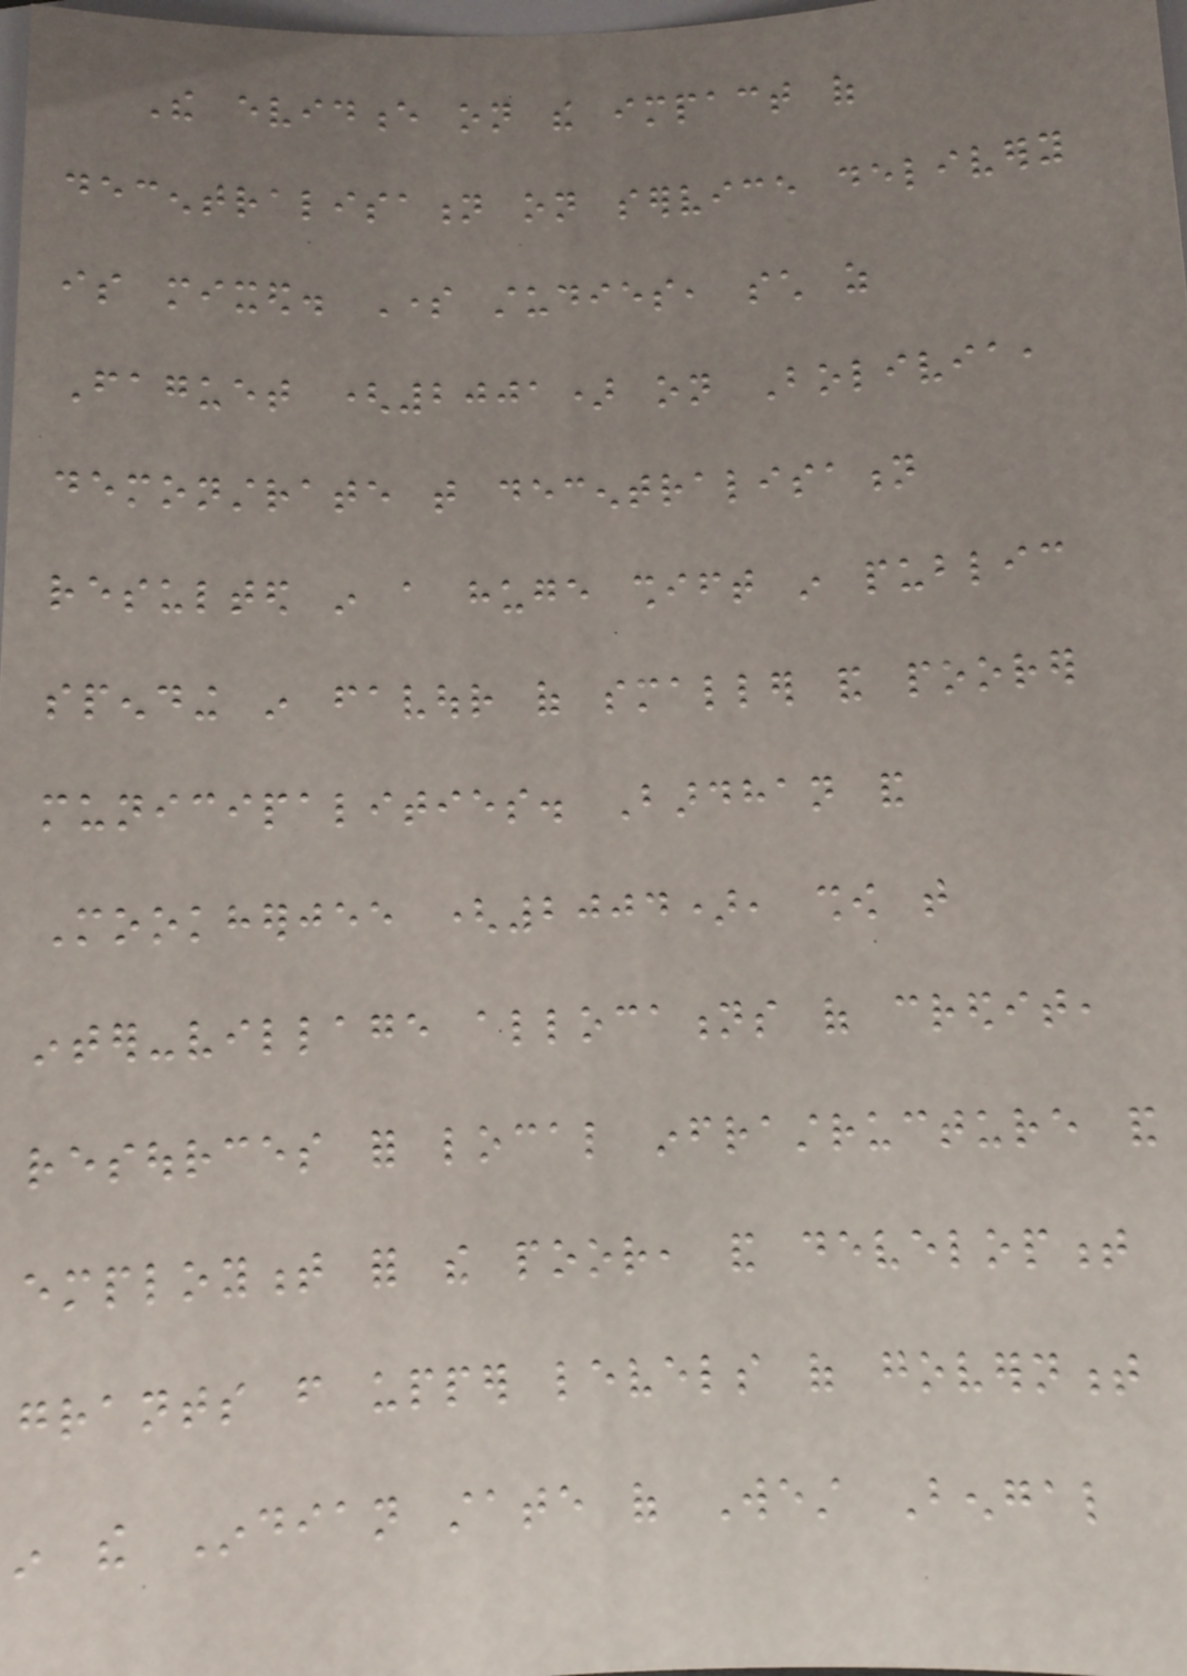The evidence on the impact of
decentralisation on service delivery
is mixed. Some studies, such as
Faguet (2001) on Bolivia,
demonstrate that decentralisation
resulted in a huge shift in public
spending in favour of smaller and poorer
municipalities. Bardhan and
Mookherjee (2004), show that
inter-village allocations of credit,
resources for local infrastructure and
employment for the poor, and development
grants from upper levels of government
in the Indian state of West Bengal
